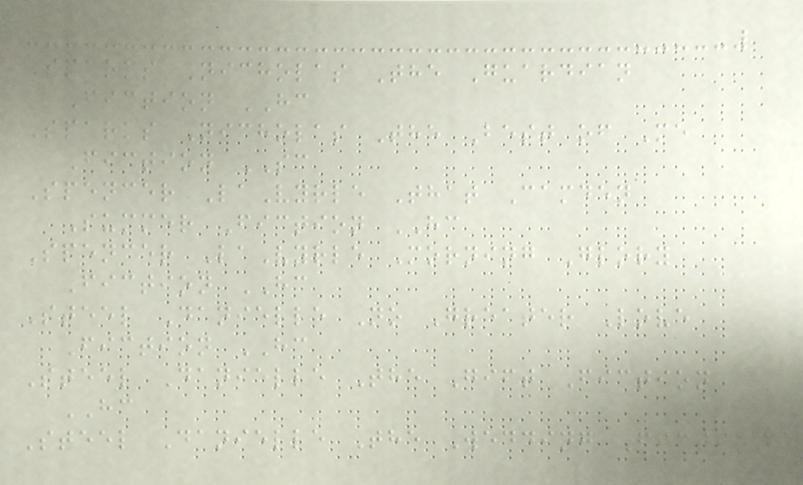Sparks Nicholas The Guardian
Fiction HC
Sparks Nicholas The Best of Me
Fiction SC
Spencer LaVyrle That Camden
Summer Fiction HC
Spencer LaVyrle Morning Glory
Fiction HC
Steel Danielle No Greater Love
Fiction HC
Steel Danielle The Gift Fiction
HC
Steel Danielle The Wedding Fiction
